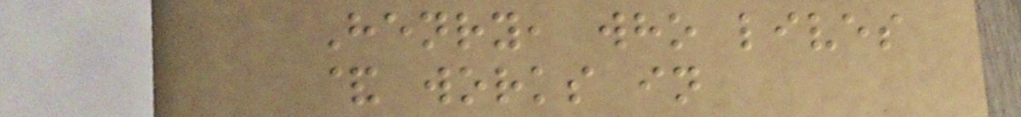Henry, who lives
& works in
